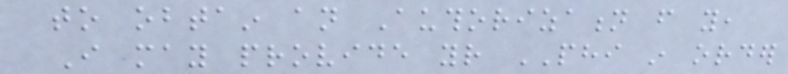to obtain an Authorization from you,
I may provide your PHI in order
